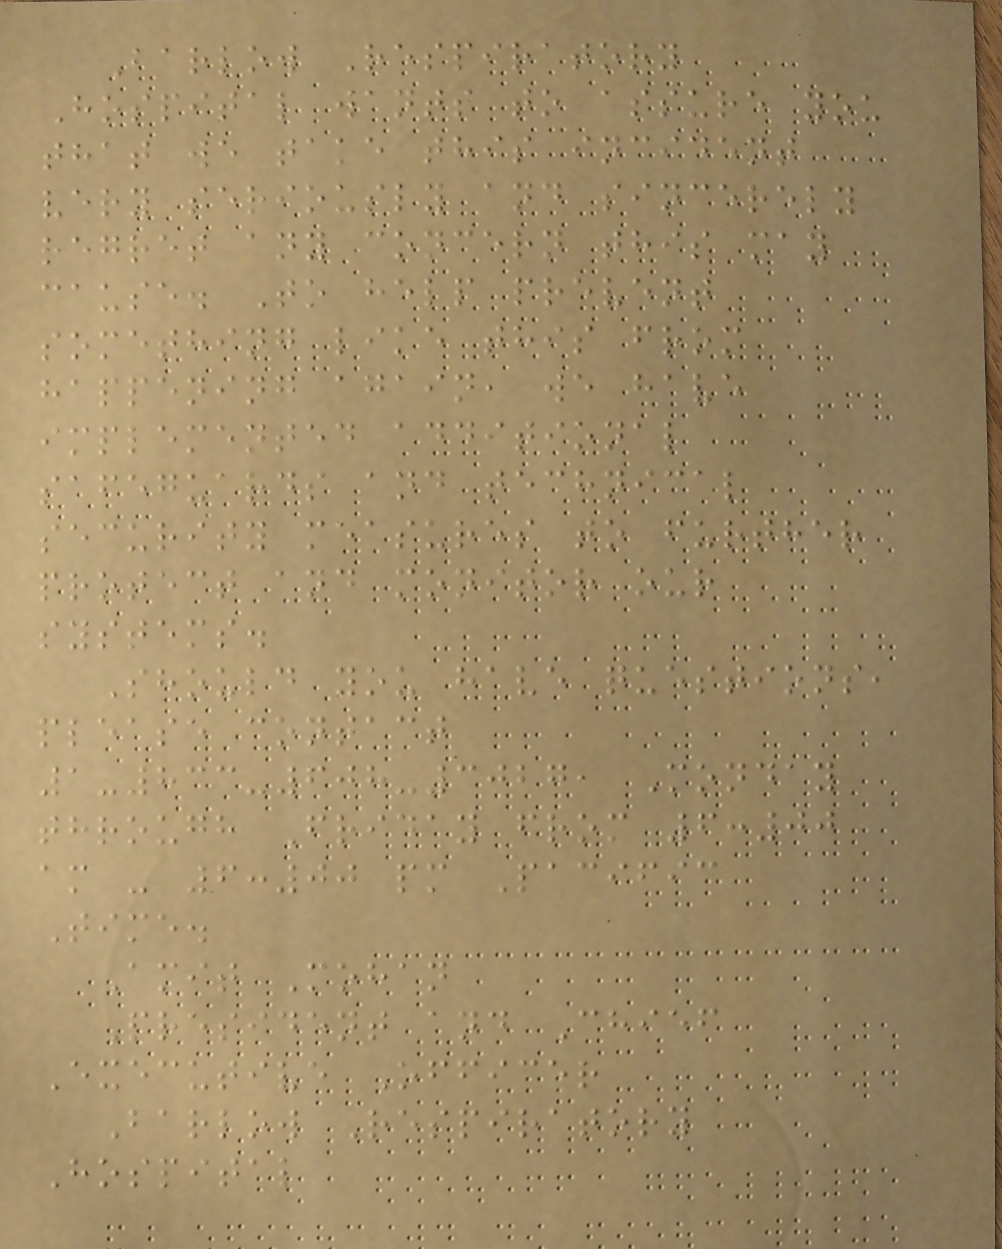Barlow Respiratory
Hospital wants to assure you
that we take this incident
very seriously and sincerely
regret any concern this may
cause. To help prevent
something like this from
happening again, we have
implemented additional
safeguards and technical
security measures to further
protect and monitor our
systems.
Should you have questions,
please contact
1-833-608-3027, Monday
through Friday from 6:00
am - 6:00 pm Pacific
Time.
Amit Mohan
President and Chief
Executive Officer
Barlow Respiratory
Hospital
